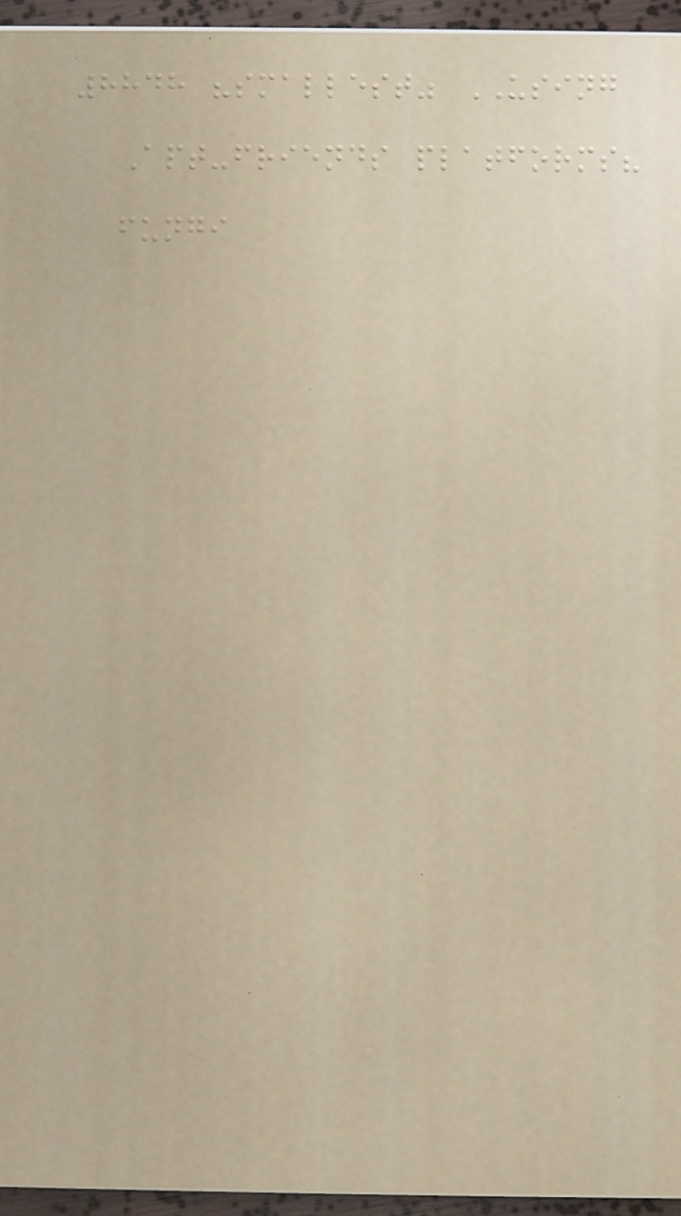8848 "smallest" USING
Apt-friends platforms?
fungi
